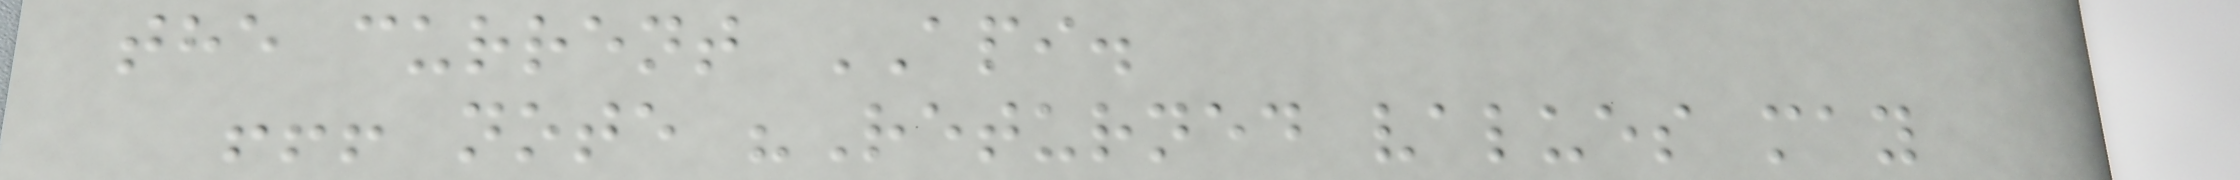the current API.
!!! note "Returned values may
